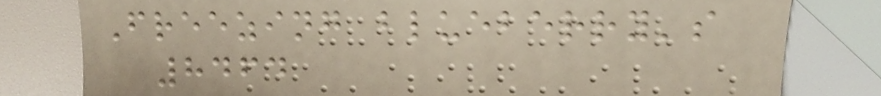Freezing blueberry's
8464
